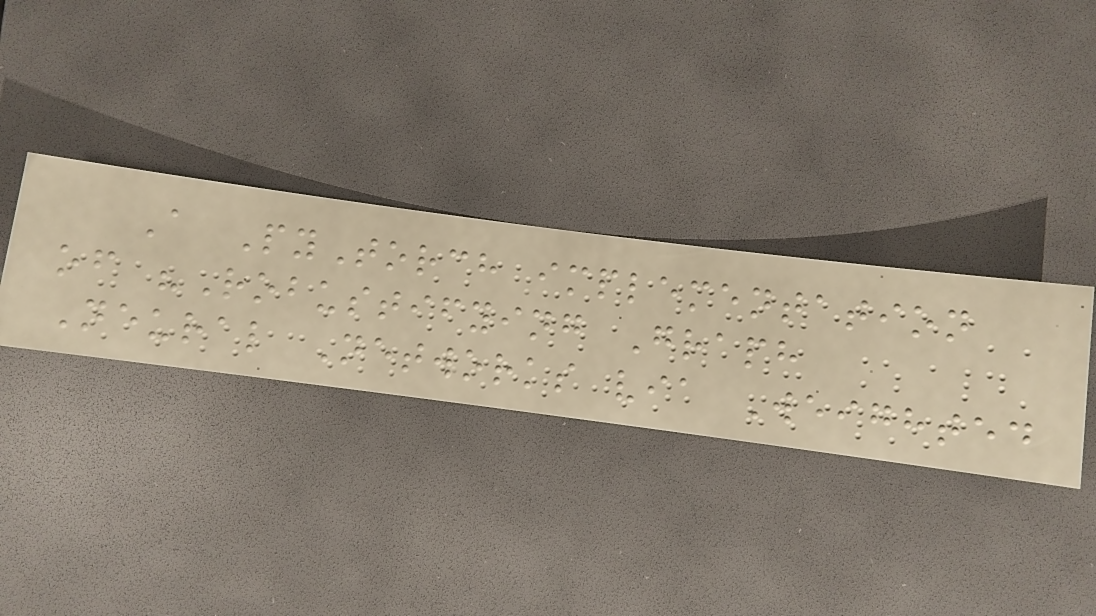A PyTorch implementation
of "Robustifying Graph
Neural Networks via Weighted
